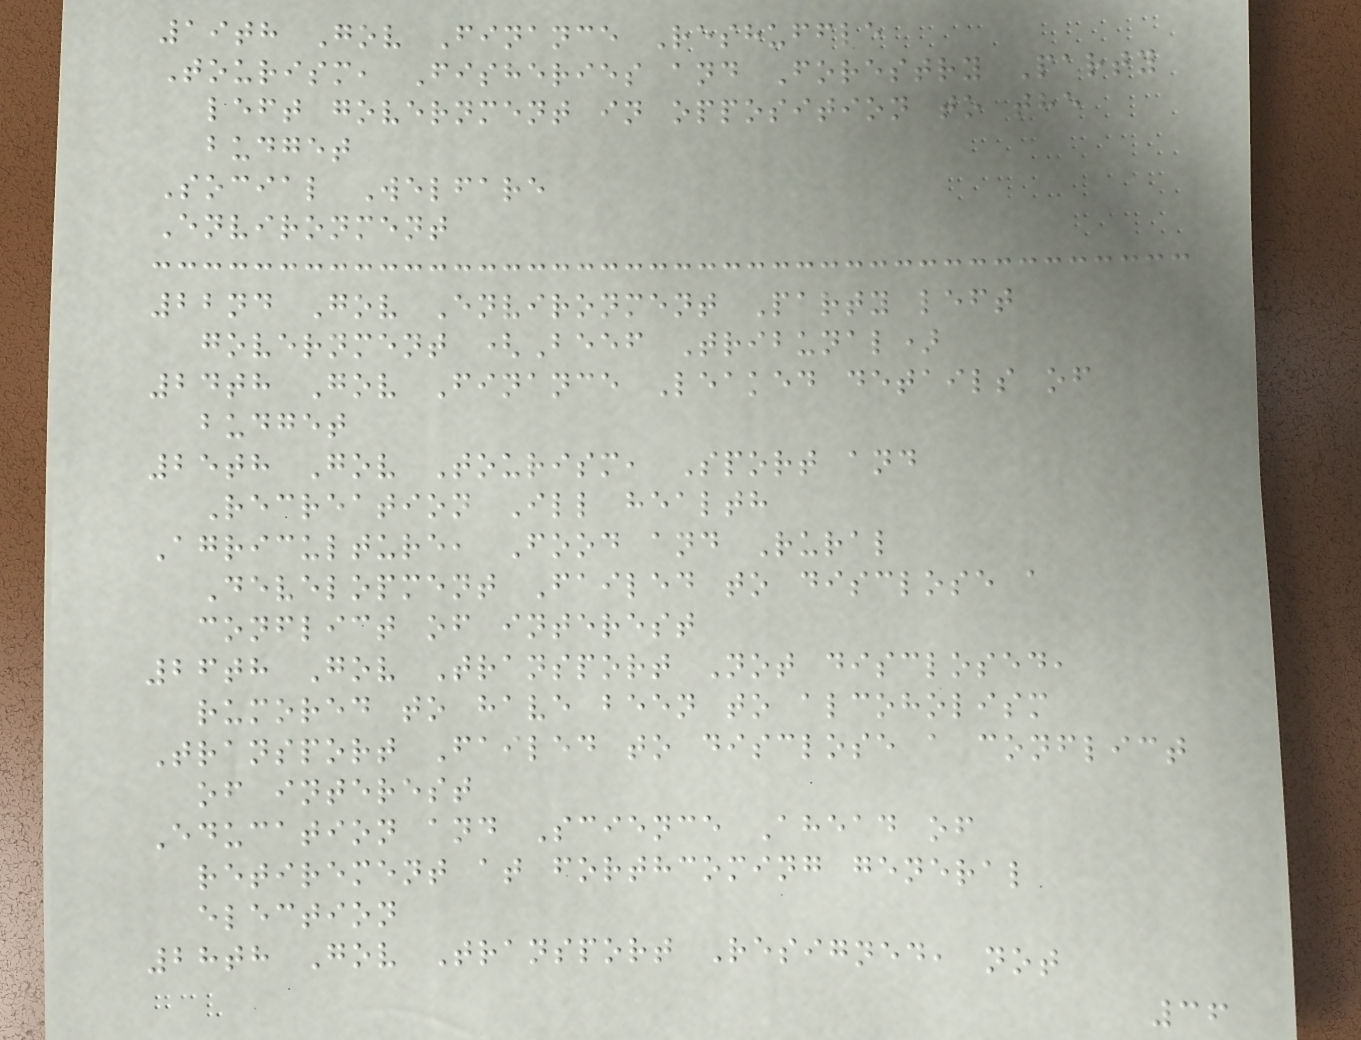19th Gov Finance Reshuffle
Tourism, Fisheries and Forestry Party
left government in opposition to the
budget
Social Welfare
Environment
22nd Gov Environment Party left
government (Beef Tribunal)
24th Gov Finance Leaked details of
budget
25th Gov Tourism, Sport and
Recreation Ill health
Agriculture, Food and Rural
Development Failed to disclose a
conflict of interest
26th Gov Transport Not disclosed,
rumored to have been to alcoholism
Transport Failed to disclose a conflict
of interest
Education and Science Ahead of
retirement at forthcoming general
election
28th Gov Transport Resigned, not
36
